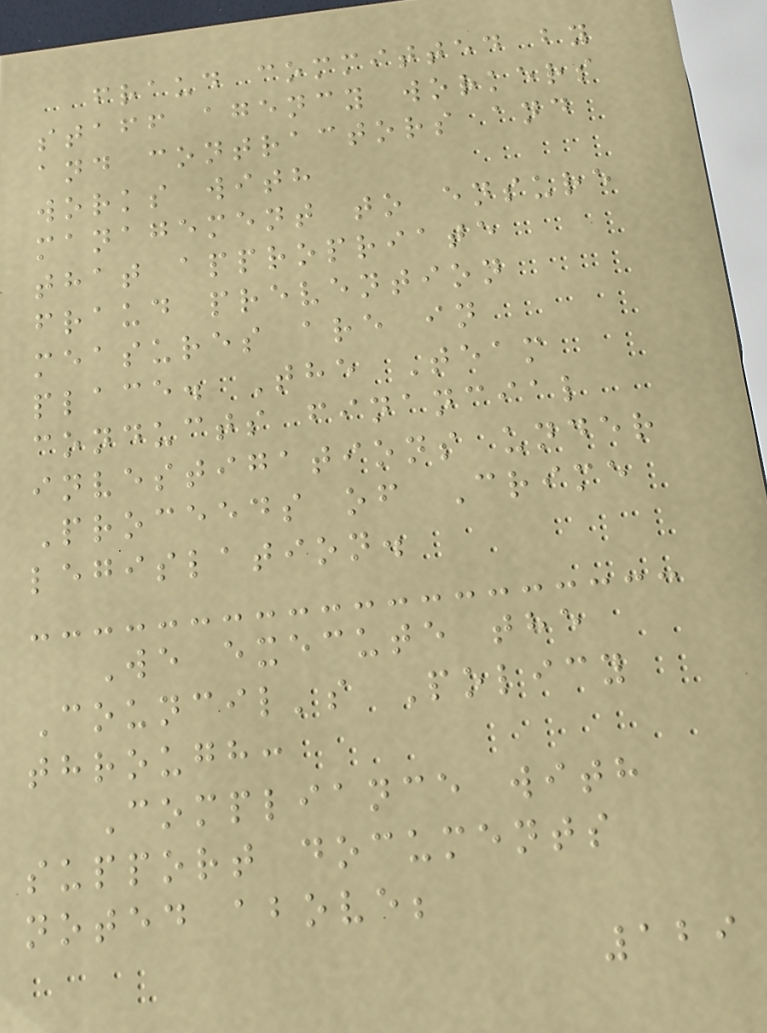fraud committed by
staff agency workers
and contractors and
works with
management to ensure
that appropriate
fraud prevention
measures are in
place. The Team
conducts financial
investigations under
Proceeds of Crime
legislation.
We execute the
Council's Policy
through:
Compliance with
support documents
noted above;
129
